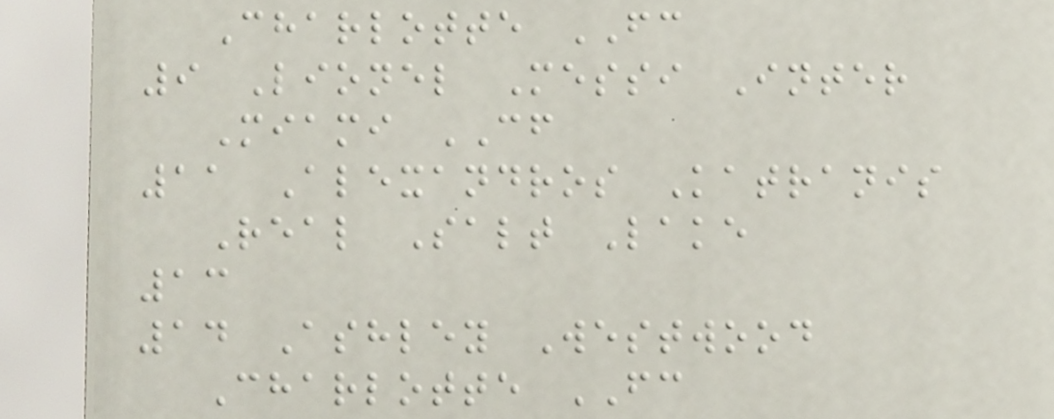Charlotte FC
9 Lionel Messi Inter
Miami CF
11 Alexandros Katranis
Real Salt Lake
13
14 Ashley Westwood
Charlotte FC
